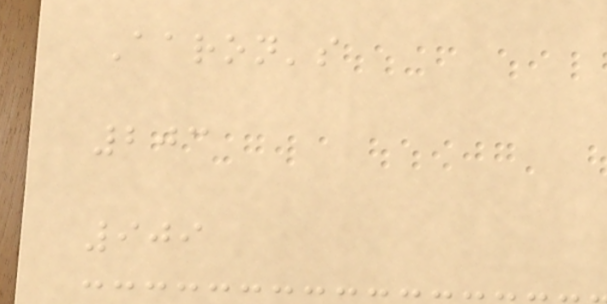Aaron's
203
909
